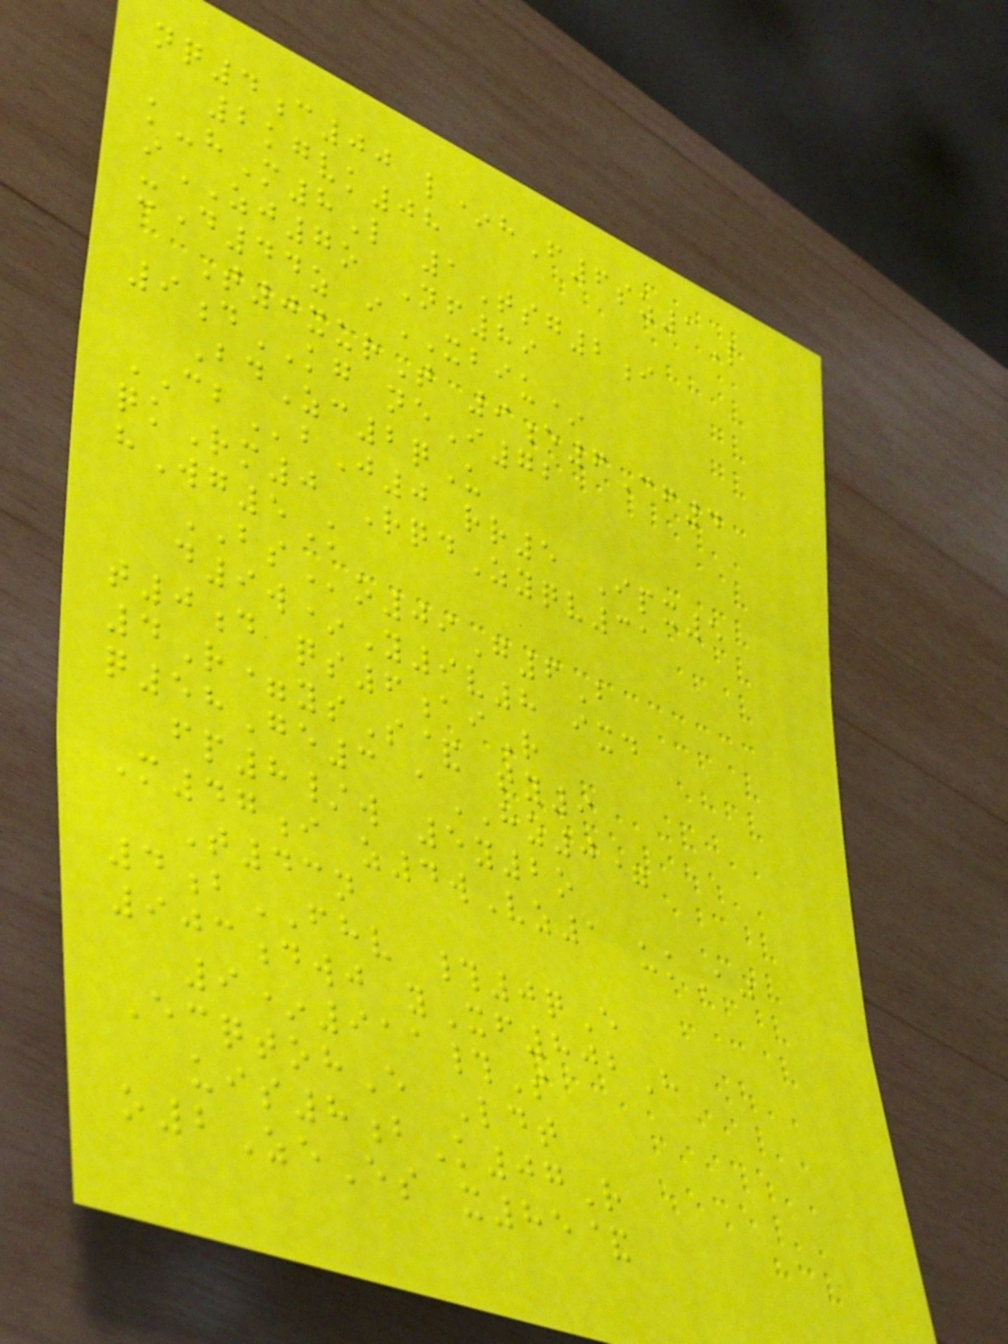nq4c00 l*hF6sz1L
2kgvk08
k-hM8L 1Tsg2i
iZJ7o Nf89
xD44z iXBIU*
T0xurT 9e6Cf4
9dKG neI72
BdZc2qU
CBbJ0 rr5 Ipx5
qkRm0 RqdZyqv31
hWg5K
BSo09G6B
d9w*Y9v8 ixd
t0d qs6aiR
4R=ysS& ty9
q58Ge3 aHZ0=
fp8/w 5y2o
M47i z4wVz1 ukAj
T43n
4bFHV #0qE
903dwj yXf802H
9*911#S
EcqtohE Ldt
uis8bK07R
o2ZeEs x85&
